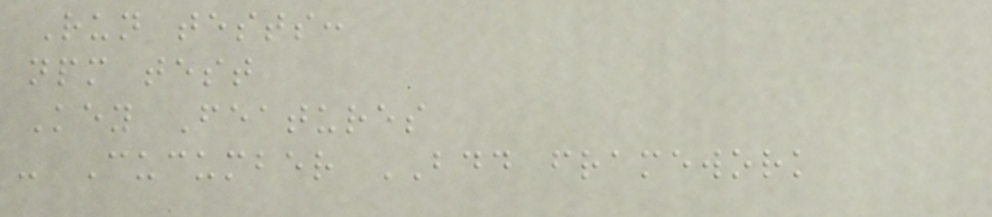Run tests:
npm test
Key Features
- Cucumber BDD framework
